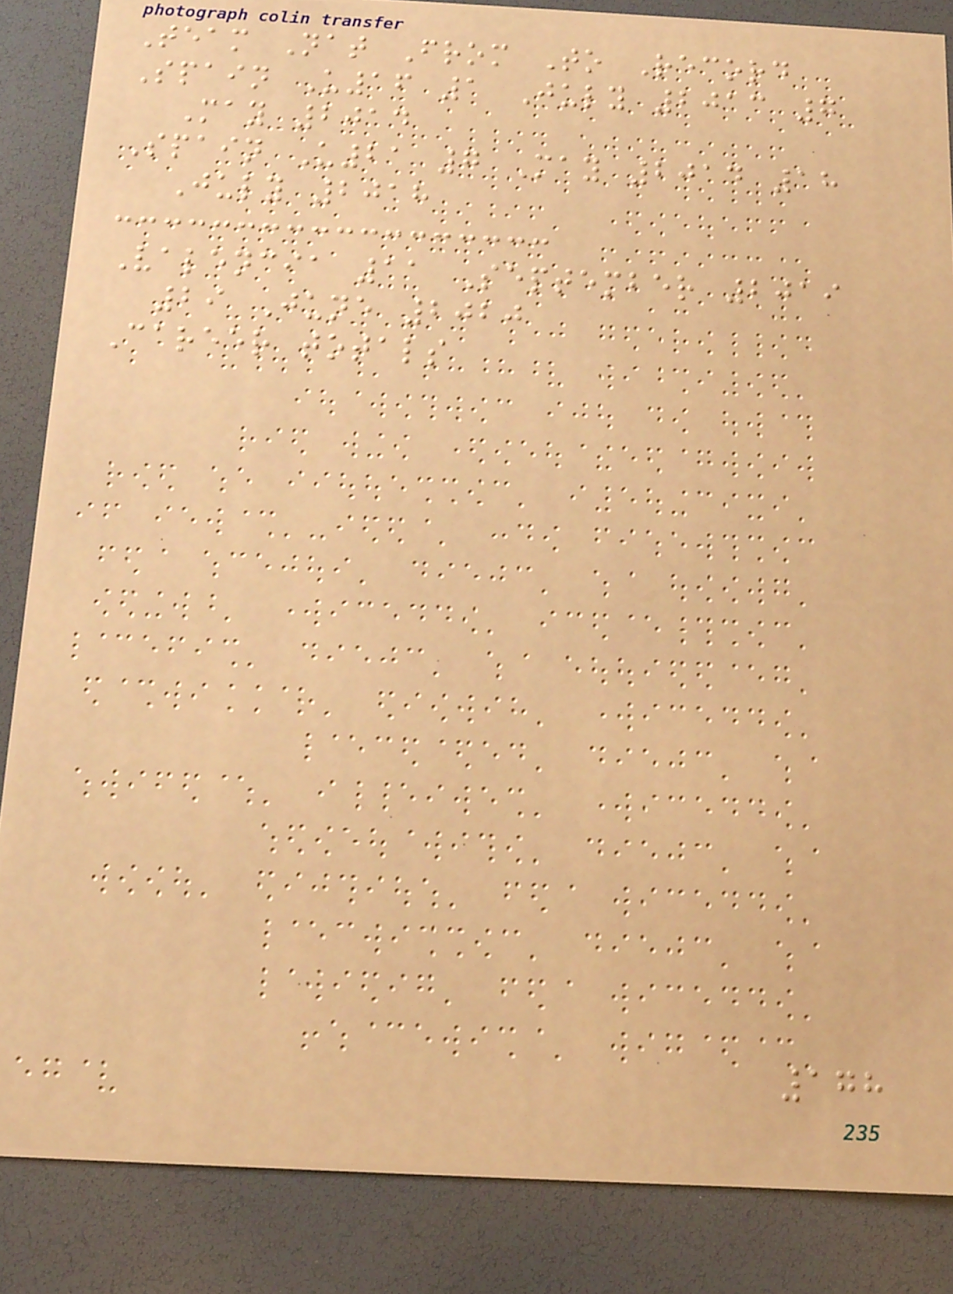Team Nat From To Record
Spain U16 1 July 2013 7
May 2014
Spain U21 7 May 2014 18
July 2018
Valencia 11 September 2019
29 June 2020
Career totals
178
